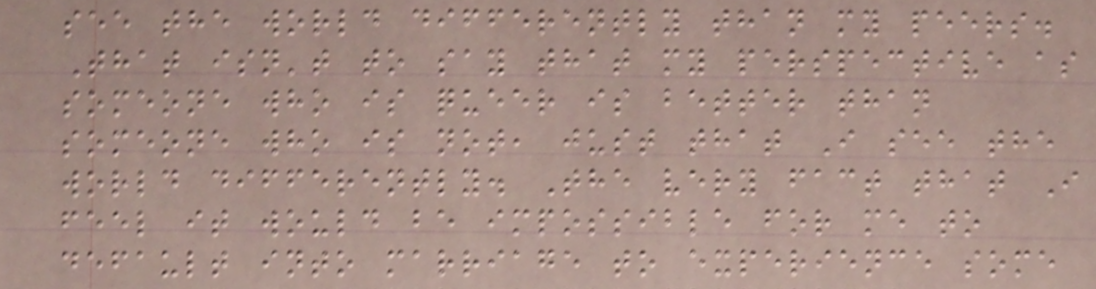see the world differently than my peers.
That isn't to say that my perspective as
someone who is queer is better than
someone who is not, just that I see the
world differently. The very fact that I
feel it would be impossible for me to
default into marriage to experience some
